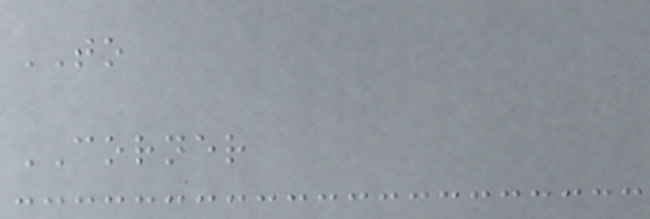TO
CORNER
